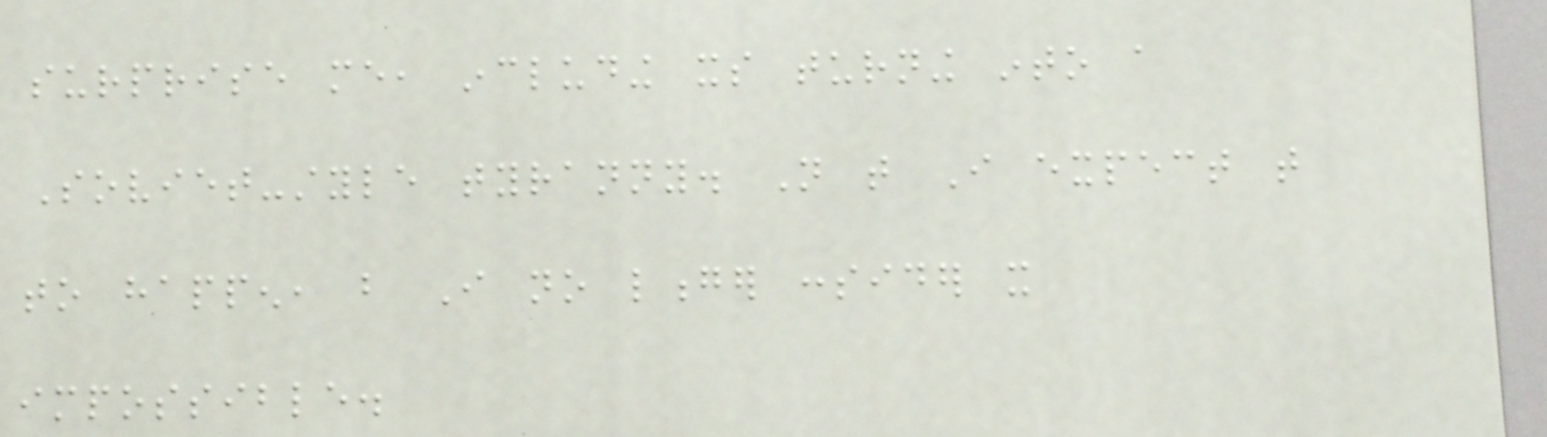surprise me, including its turning into a
Soviet-style tyranny. Not that I expect that
to happen, but I no longer consider it
impossible.
